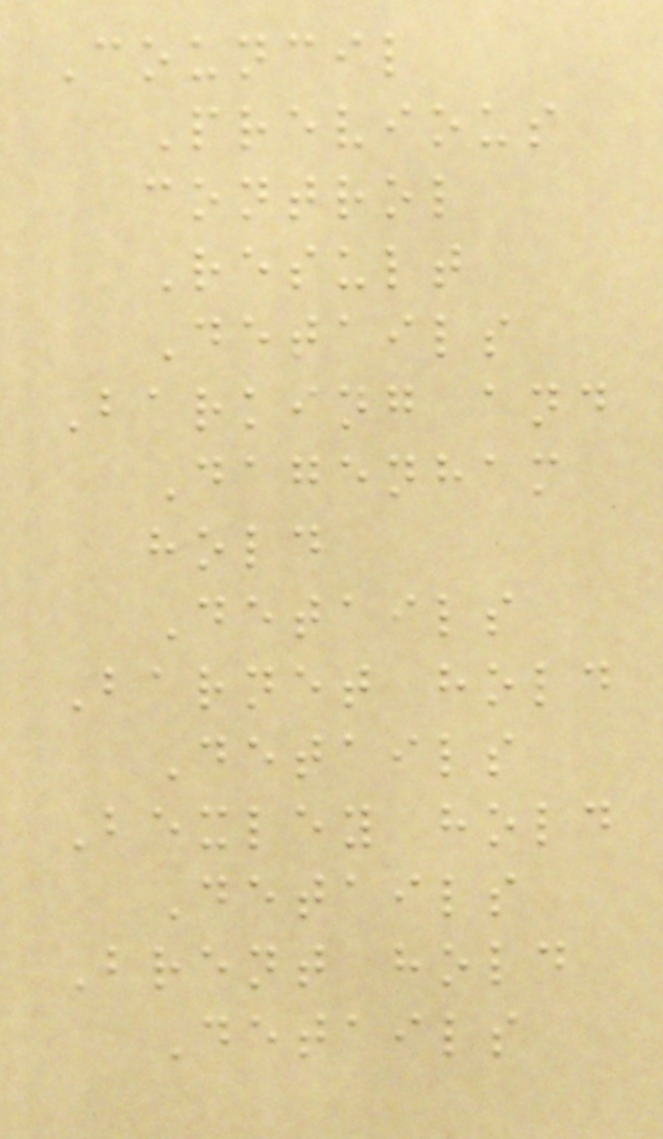Council
Previous
control
Result
Details
Barking and
Dagenham
hold
Details
Barnet hold
Details
Bexley hold
Details
Brent hold
Details
